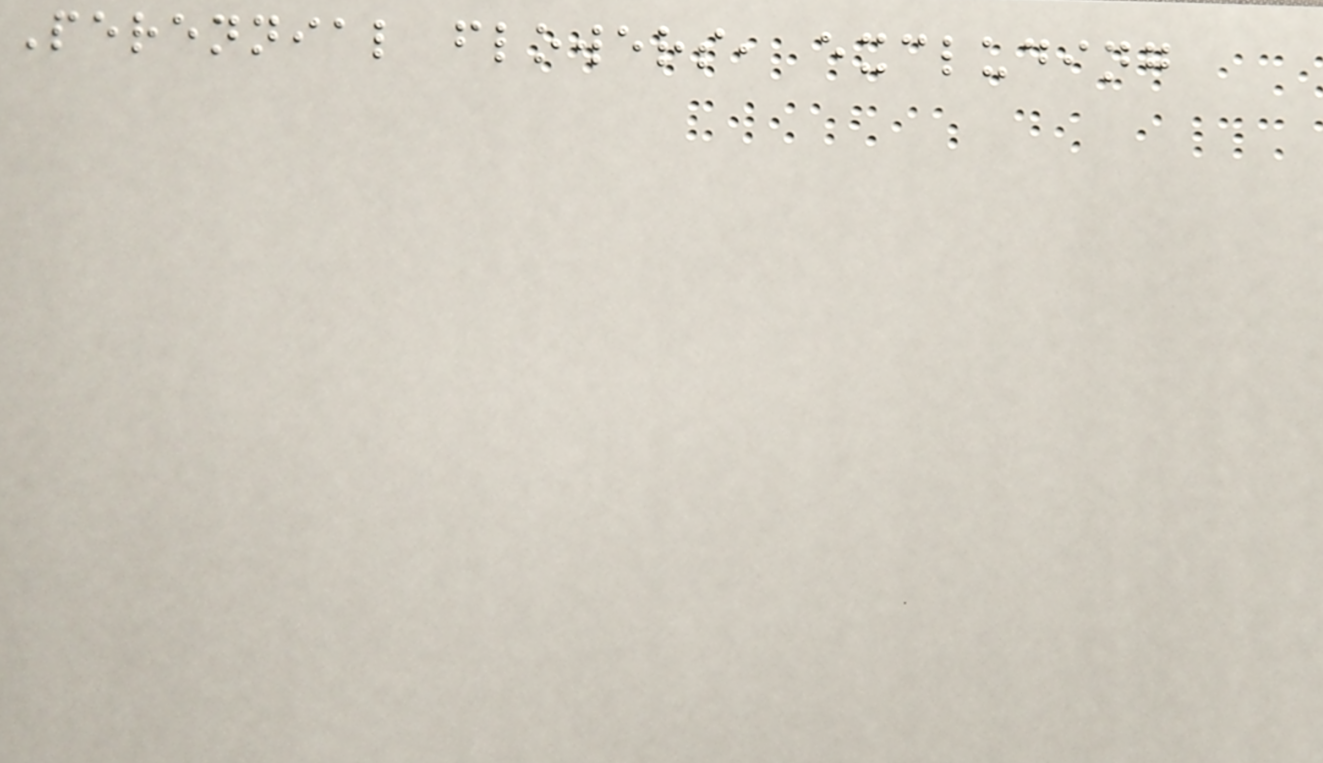Perennial flowers, excluding
